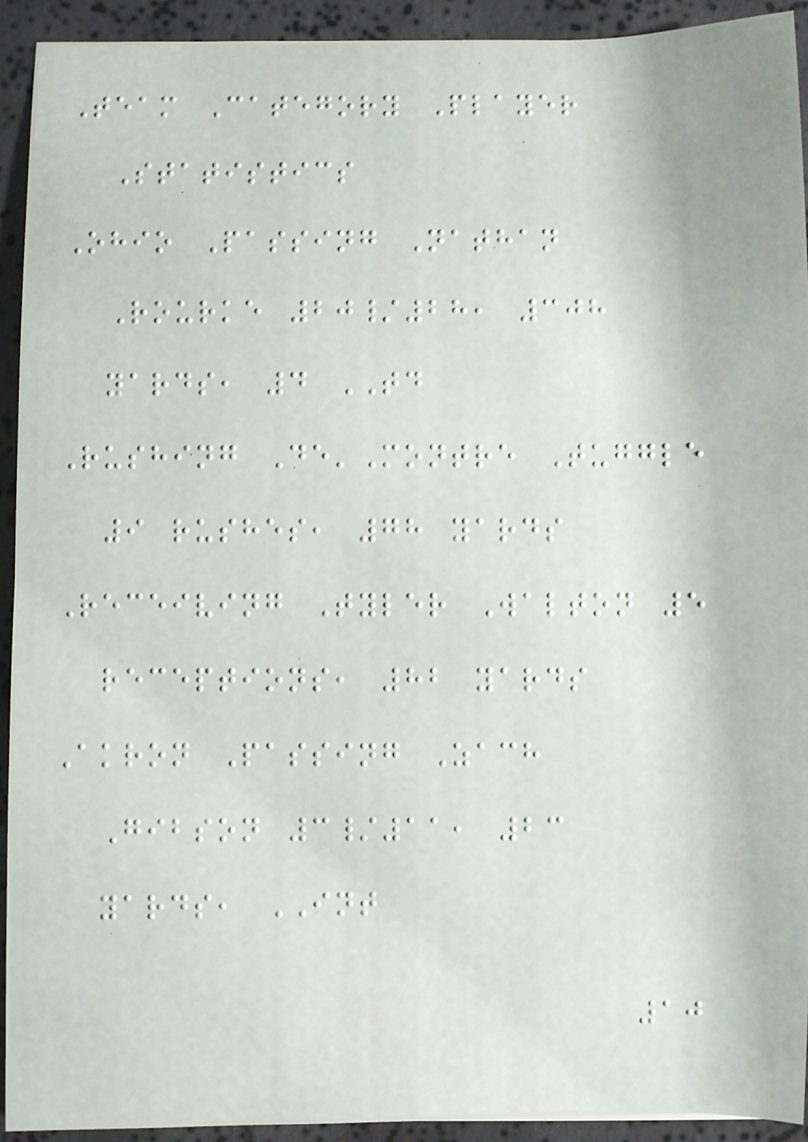Team Category Player
Statistics
Ohio Passing Nathan
Rourke 20/28, 308
yards, 4 TD
Rushing De'Montre Tuggle
9 rushes, 78 yards
Receiving Tyler Walton 5
receptions, 82 yards
Akron Passing Zach
Gibson 3/11, 23
yards, INT
10
